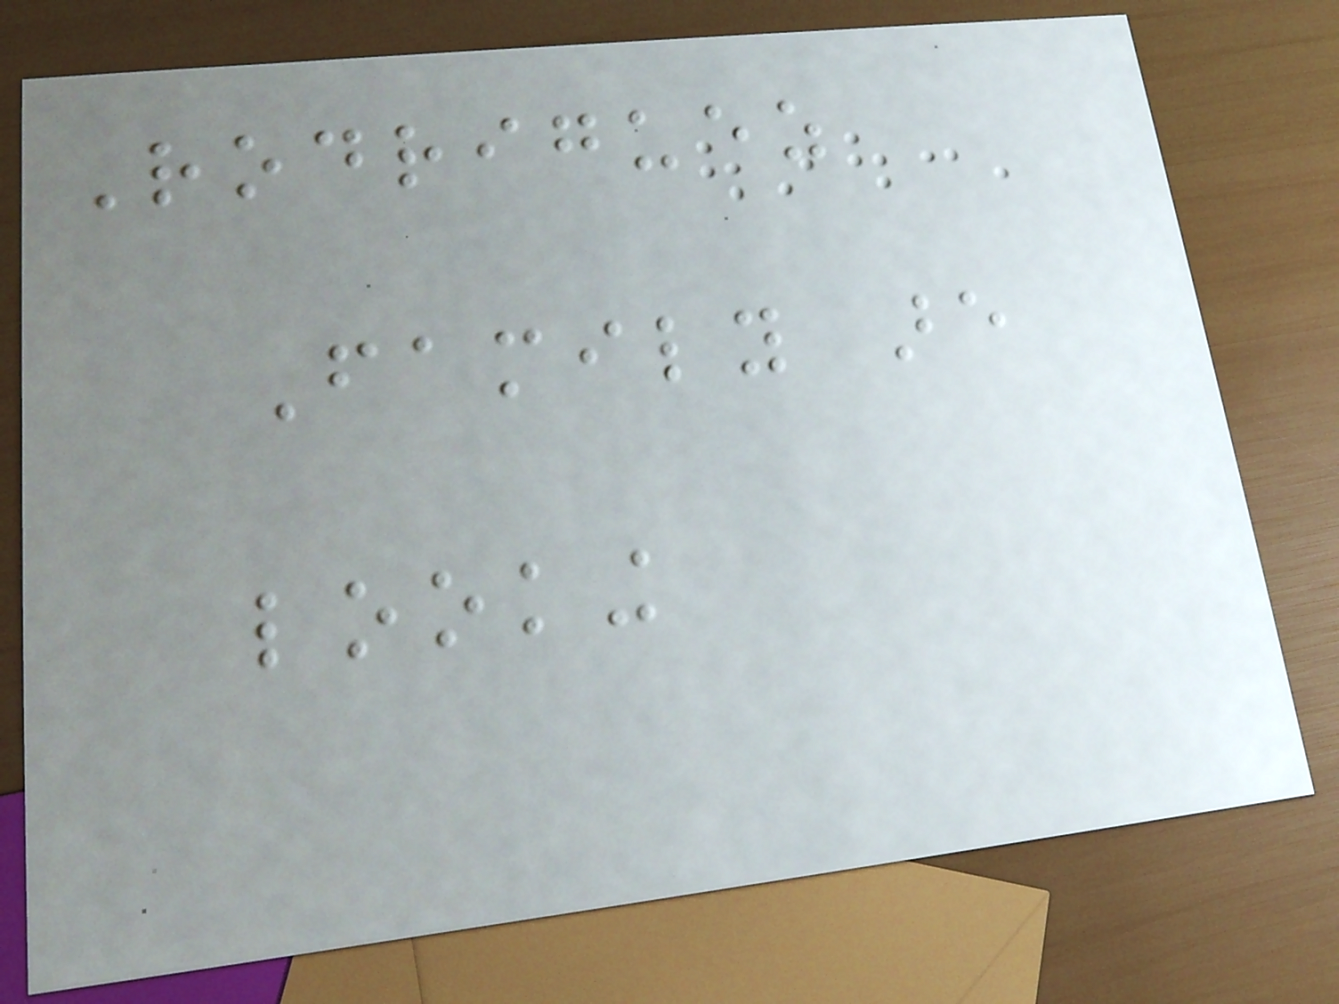Rodriguez
Family are
looking
